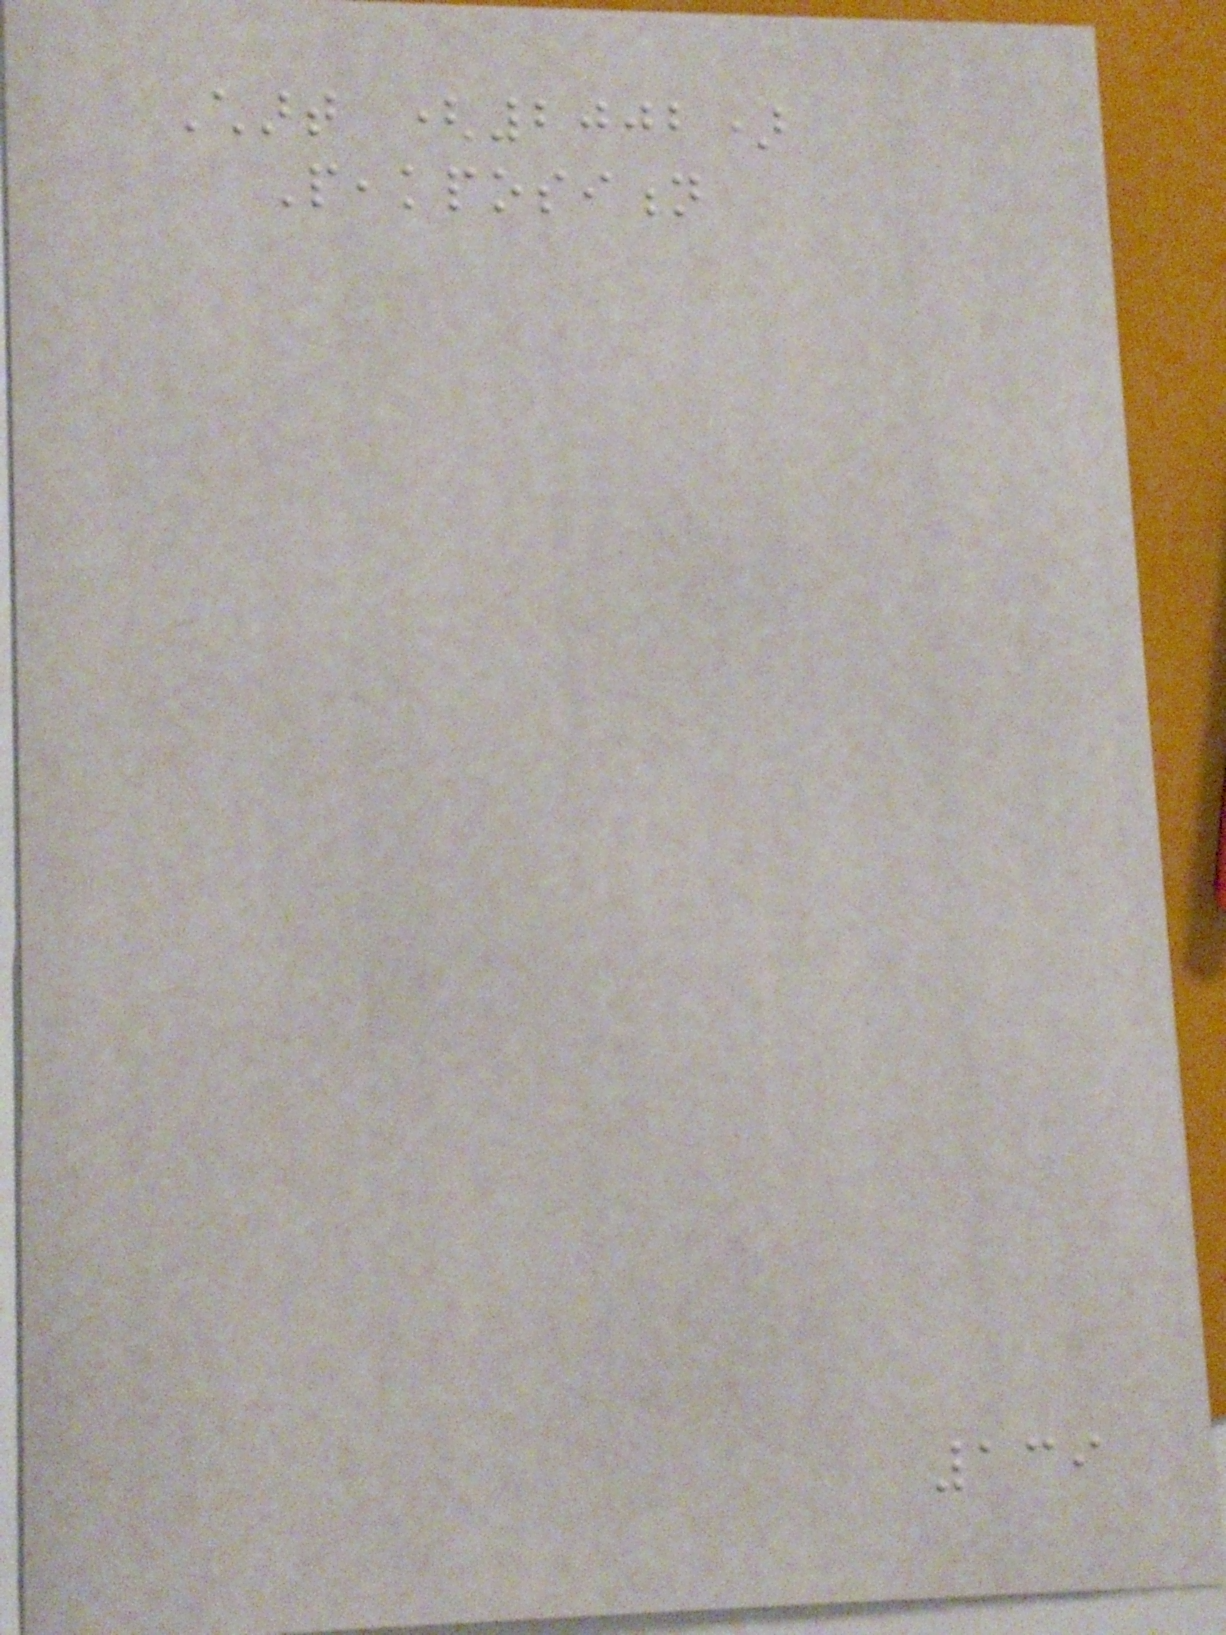Chart (2002)
Peakposition
139
